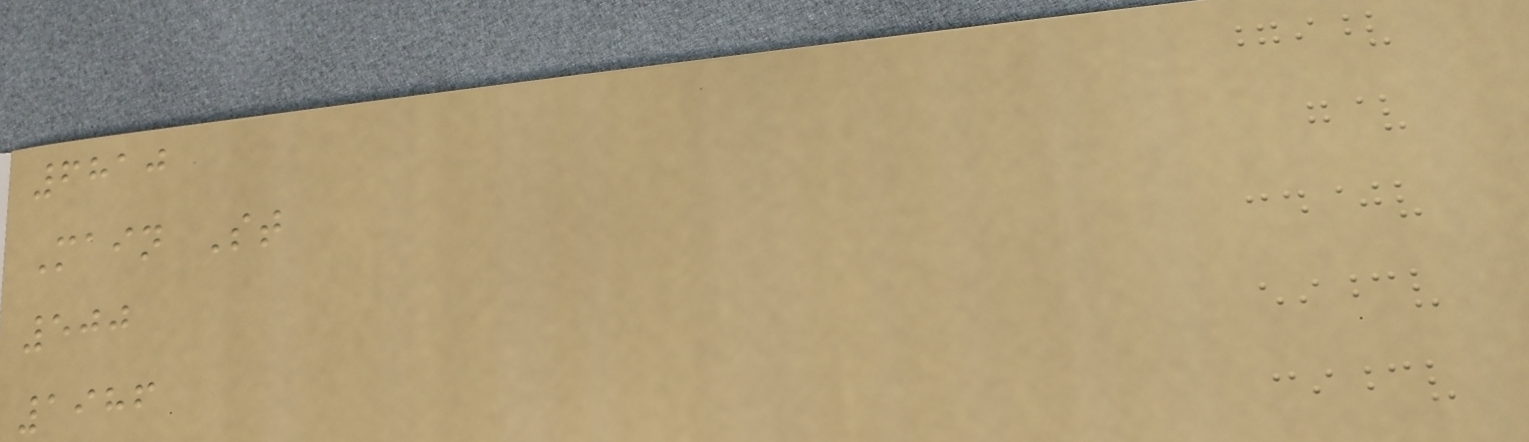6810
Main St
500
1986
